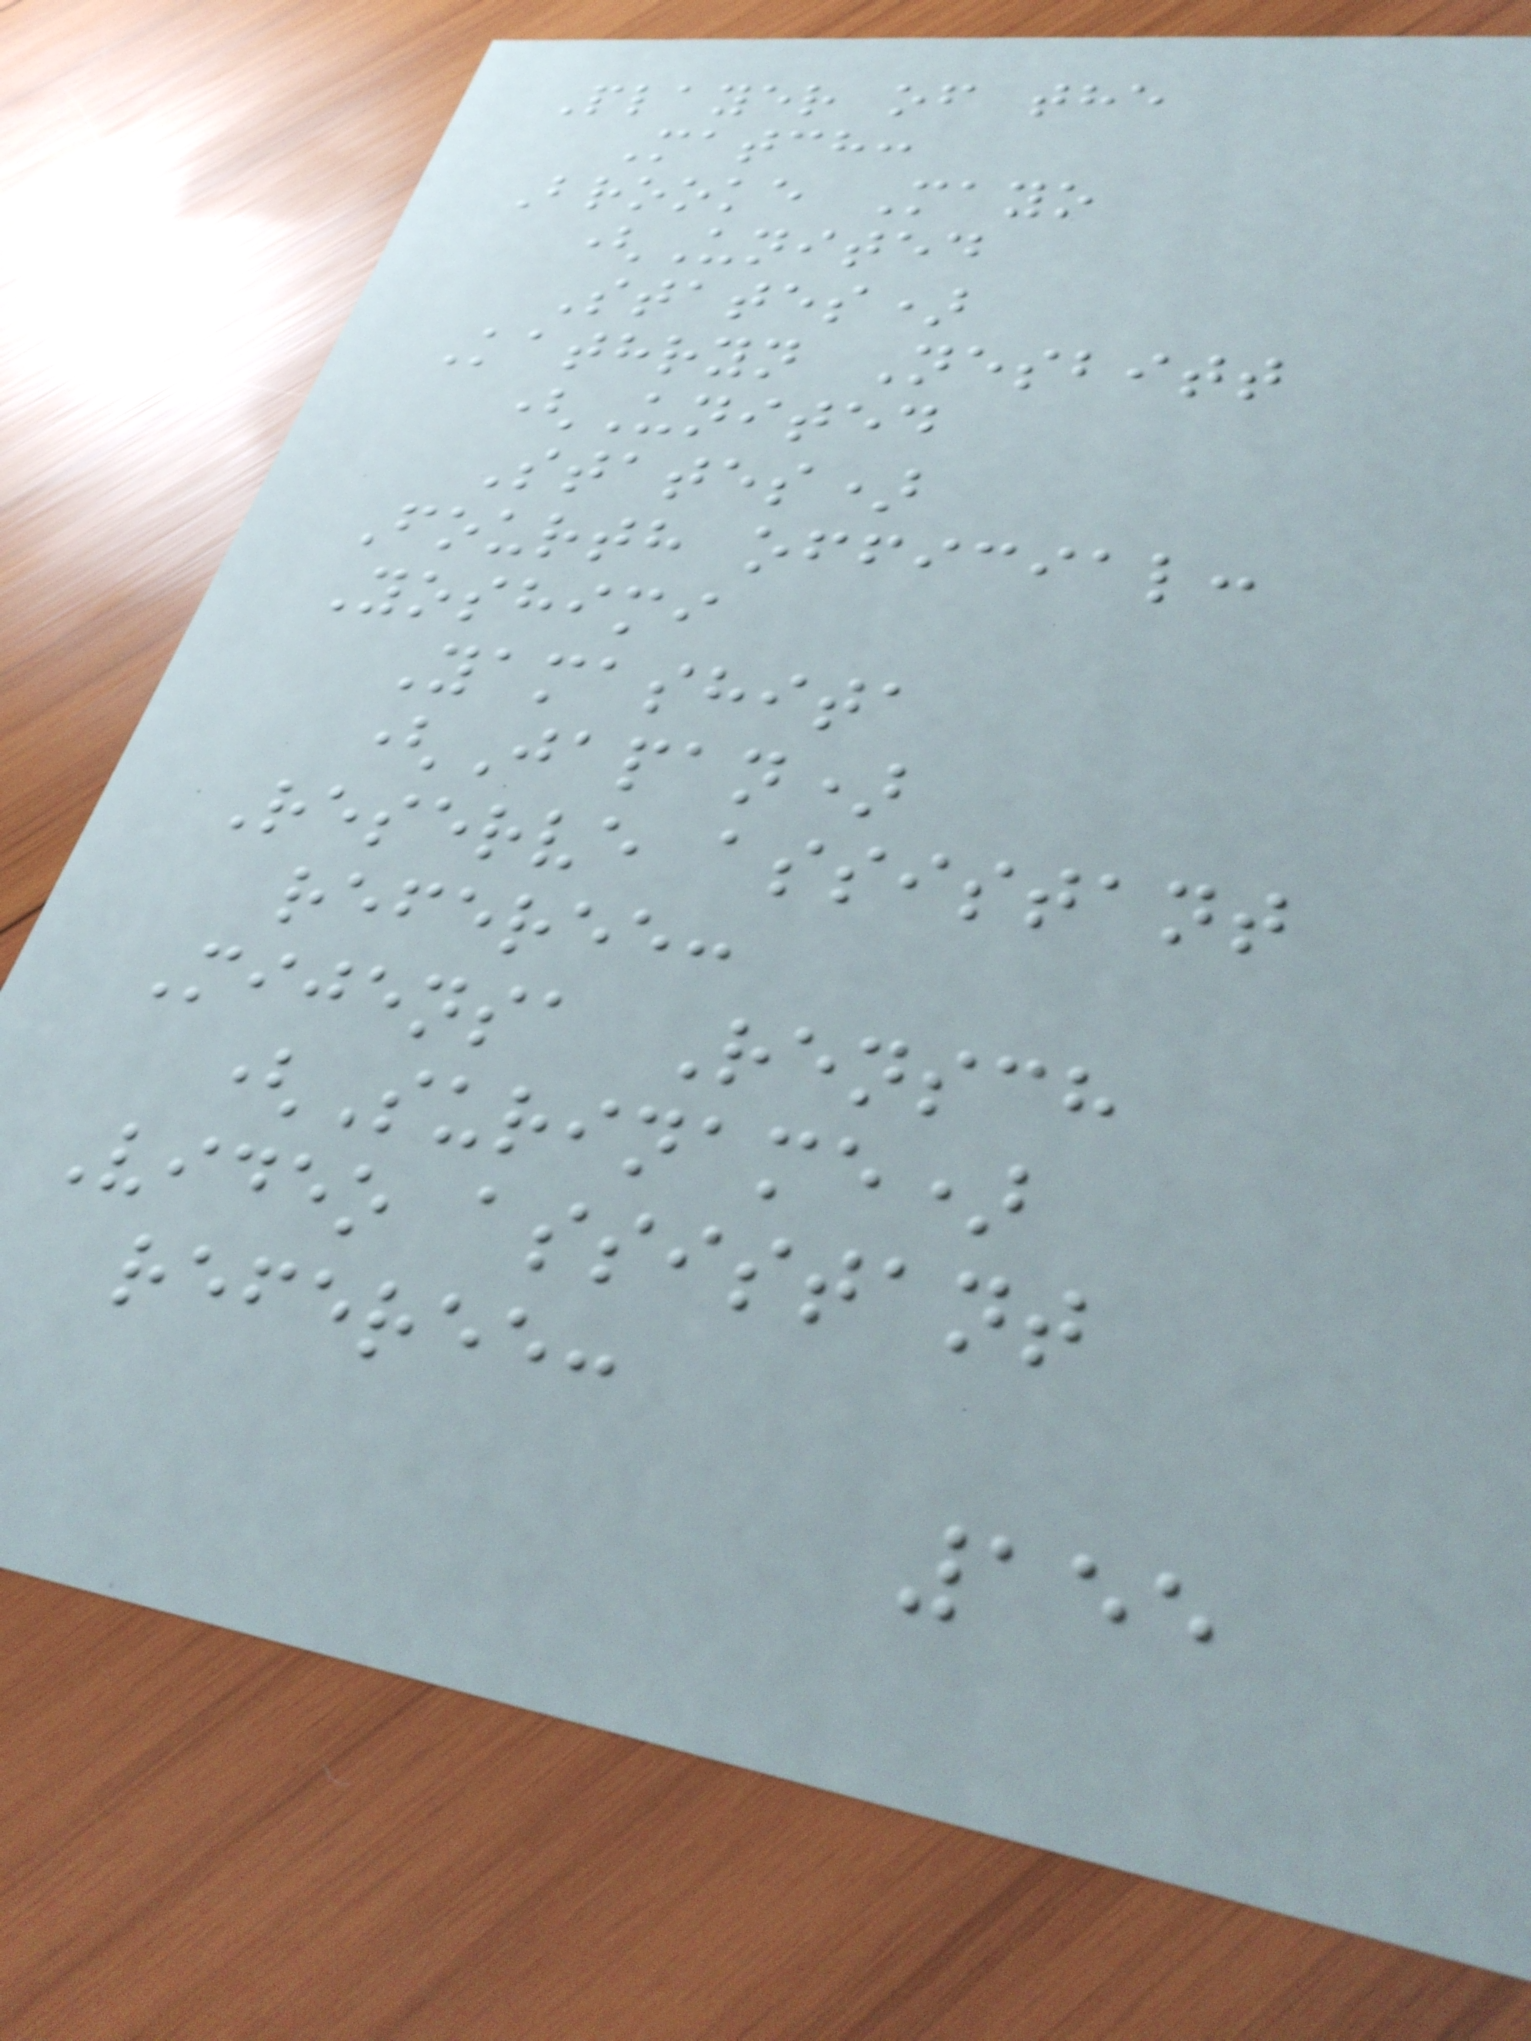Player of the
Match:
Brooke Mayo
(United
States)
Kathryn Nesbitt
(United
States)
Fourth official:
Yoshimi
Yamashita
(Japan)
Reserve assistant
referee:
Mijensa Rensch
(Suriname)
Video assistant
referee:
155
